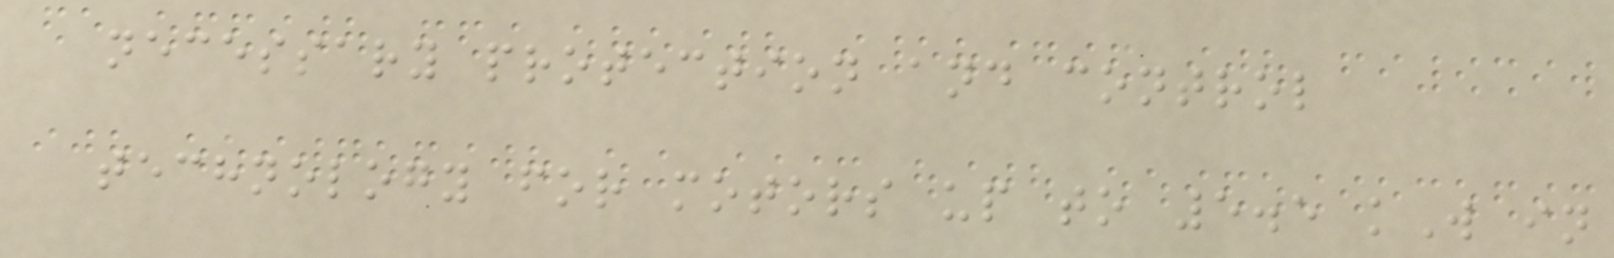necessary protection and control
technology for motors up to 5.5 kW in
